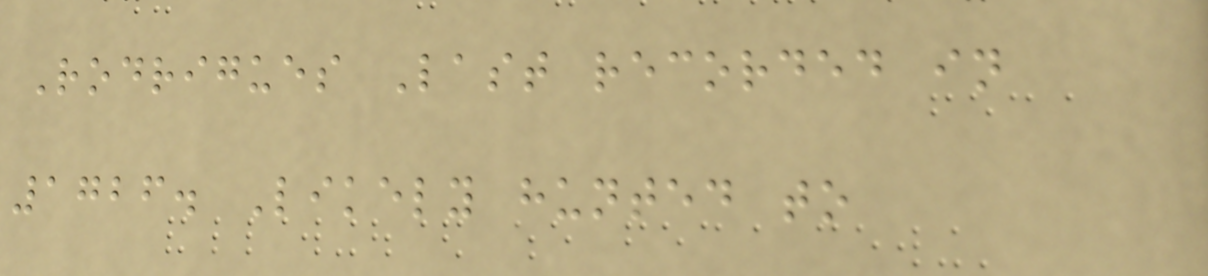Rodrigues Last recorded in
1726. Likely hunted to
